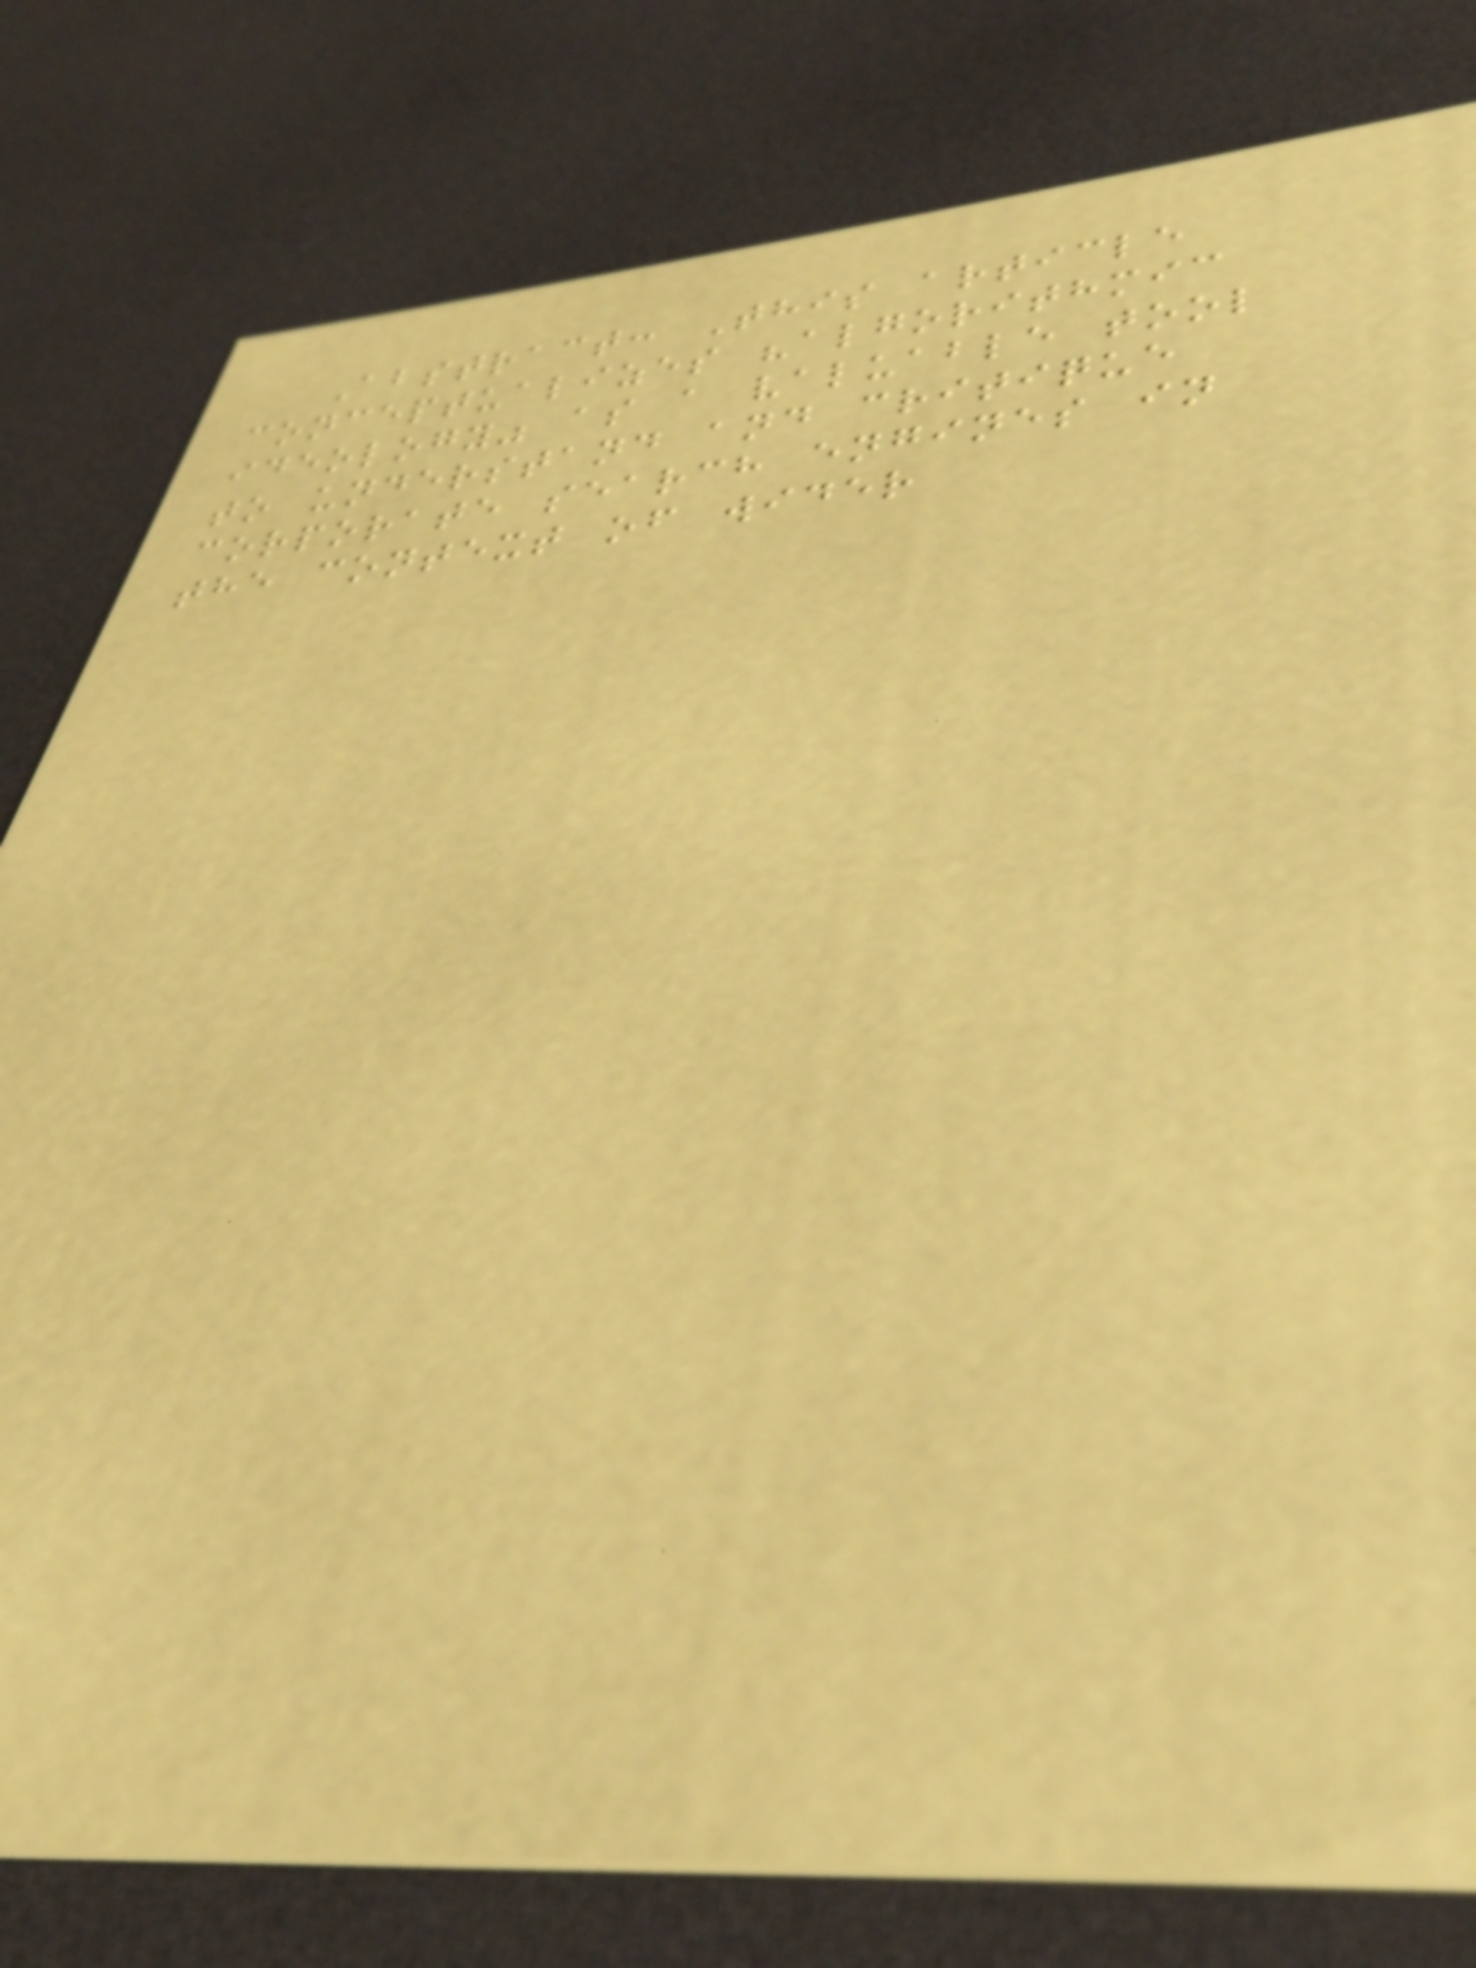Abstract: This article
conceptualizes "algorithmic
ideology" as a valuable tool
to understand and critique
corporate search engines in
the context of wider
